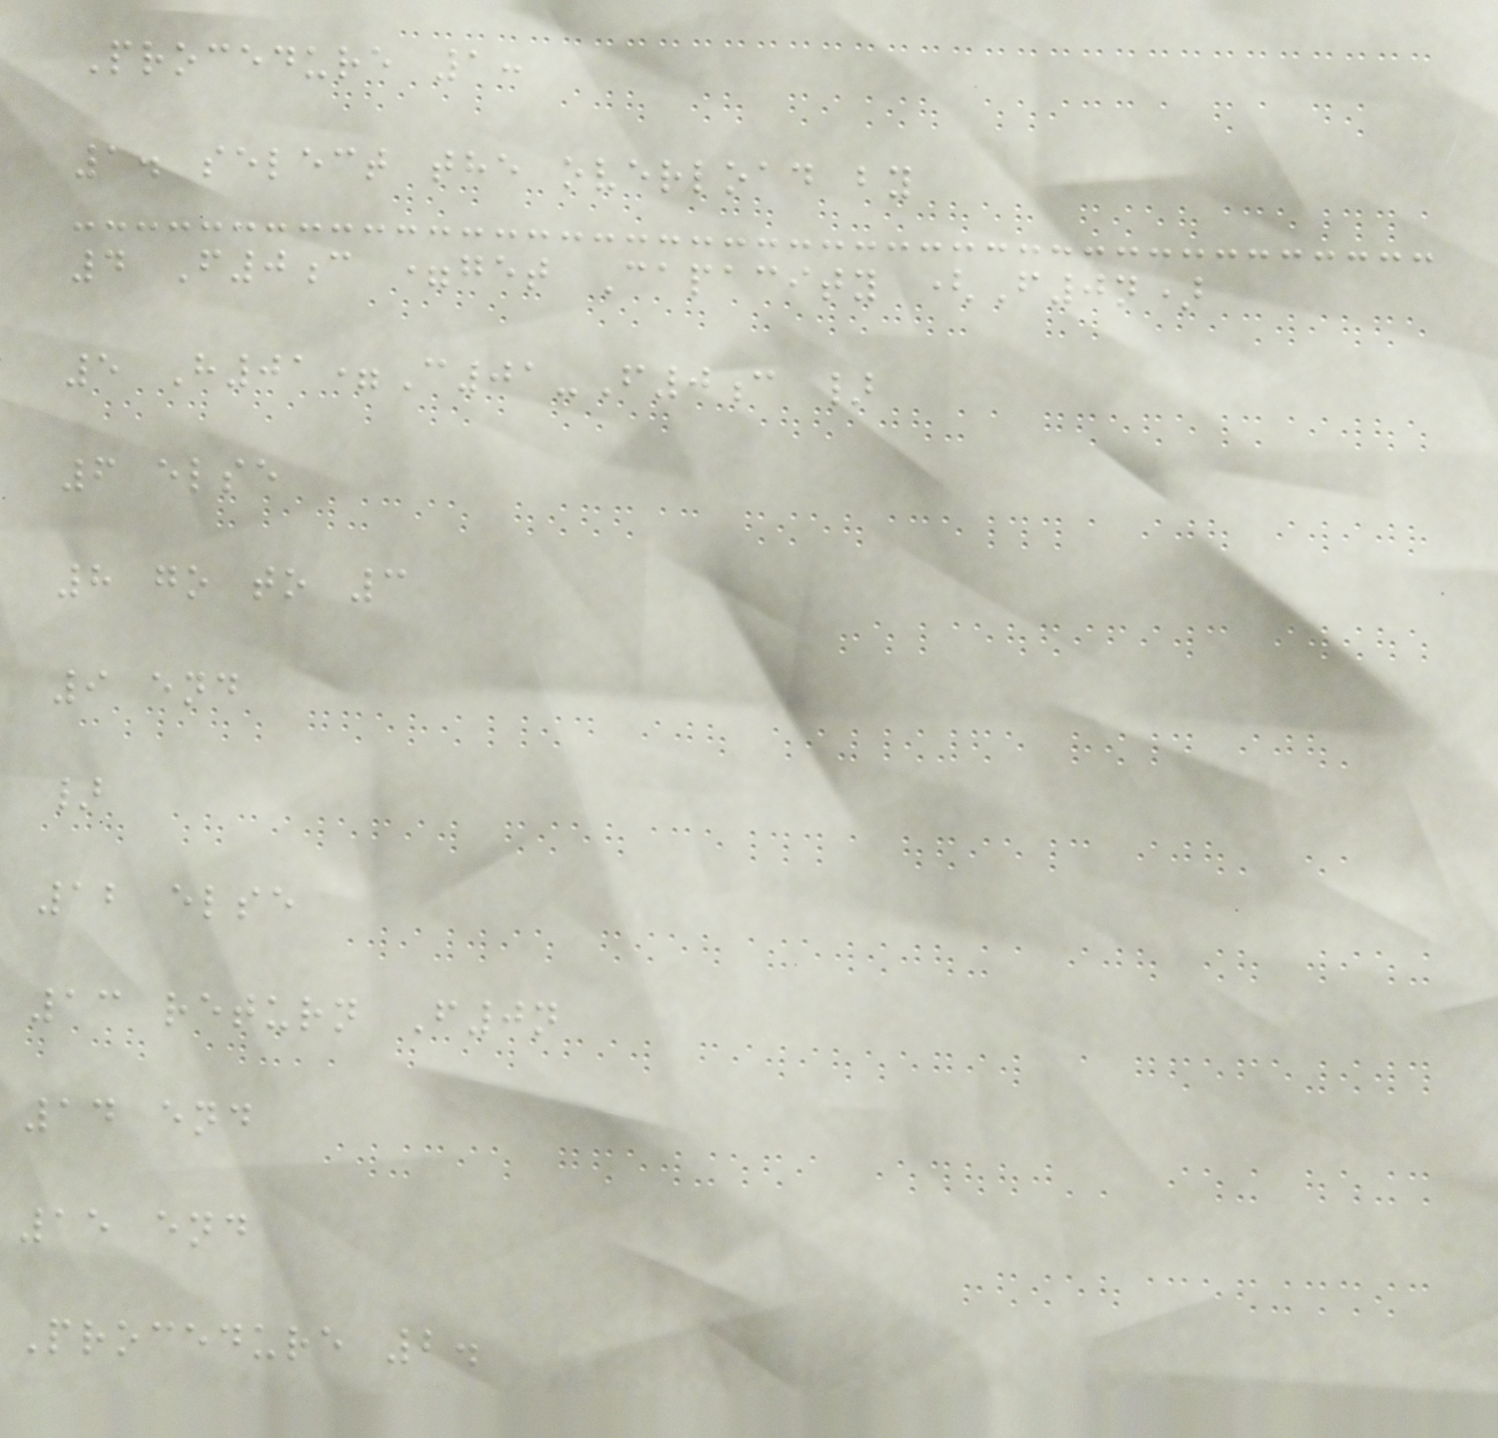Procedure 1:
1. select the overload by
4 F0c =get Capacity (F0n)
5 H01=C01-F0c }
6 else
8 go to 3
9 end
}
12 else
13 return F0n
14 end
15 end
Procedure 2.
